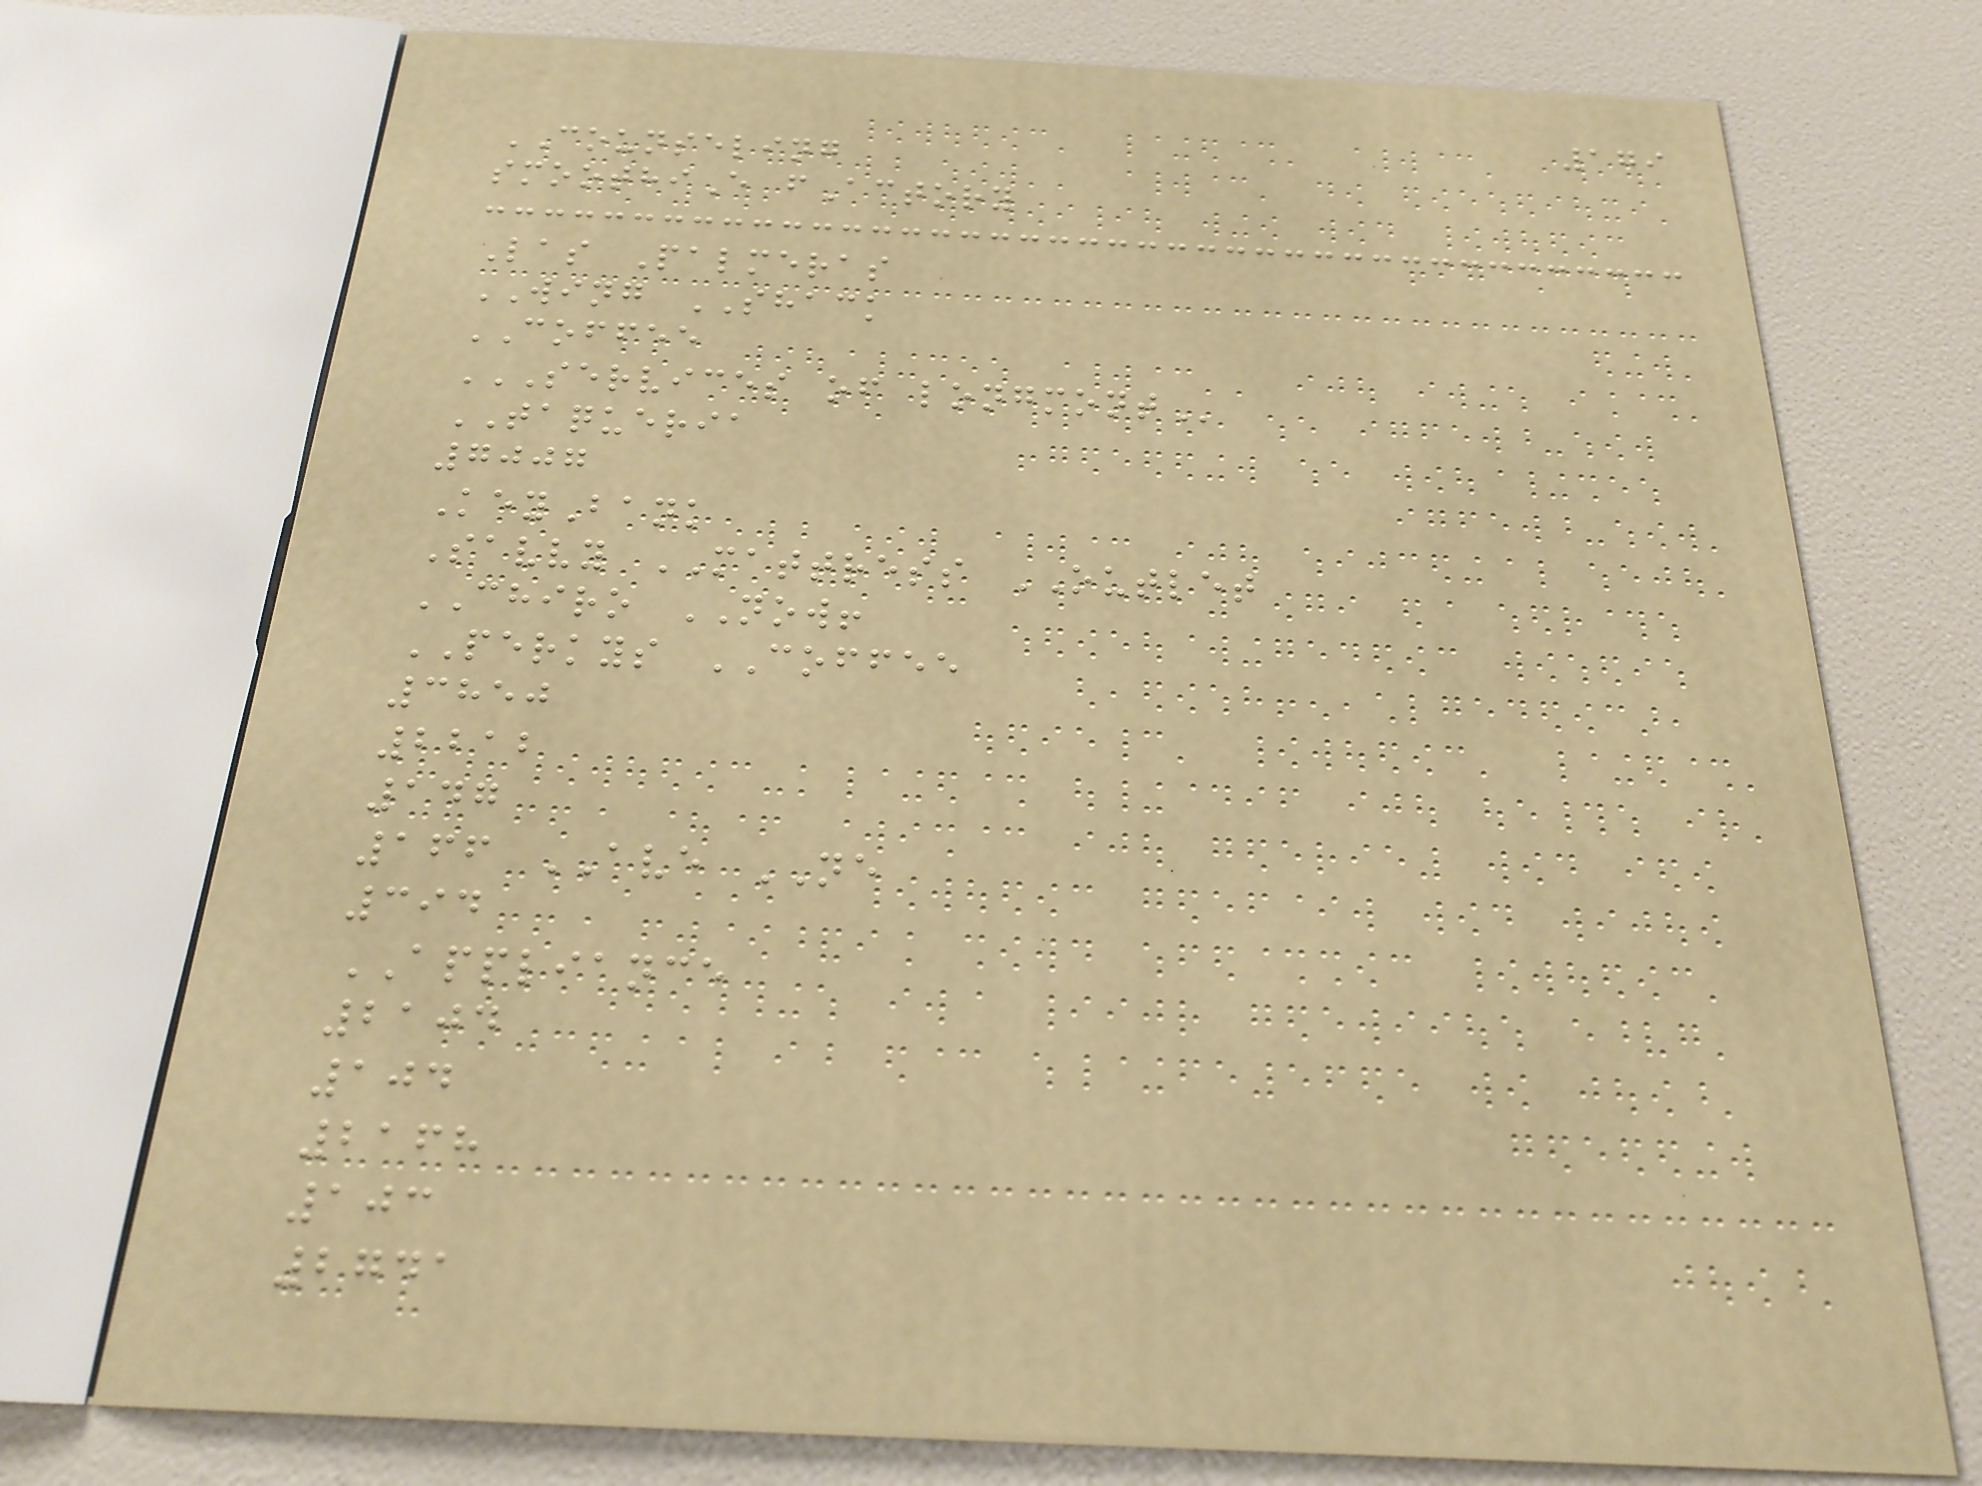179
COUNSELING
smoothiE fActory
Las Palmeras
WING SHACK
COFFEE
SERVICES OF LONGMONT
TAQUERIA
7007
KeyBank
Savvy MATTRESS OUTLET
CHIRO NOW!
PERKYS COFFEE
3850
2212
147
166 AVE NE
394
APPLIANCE
2104
104
2168
103
2741
